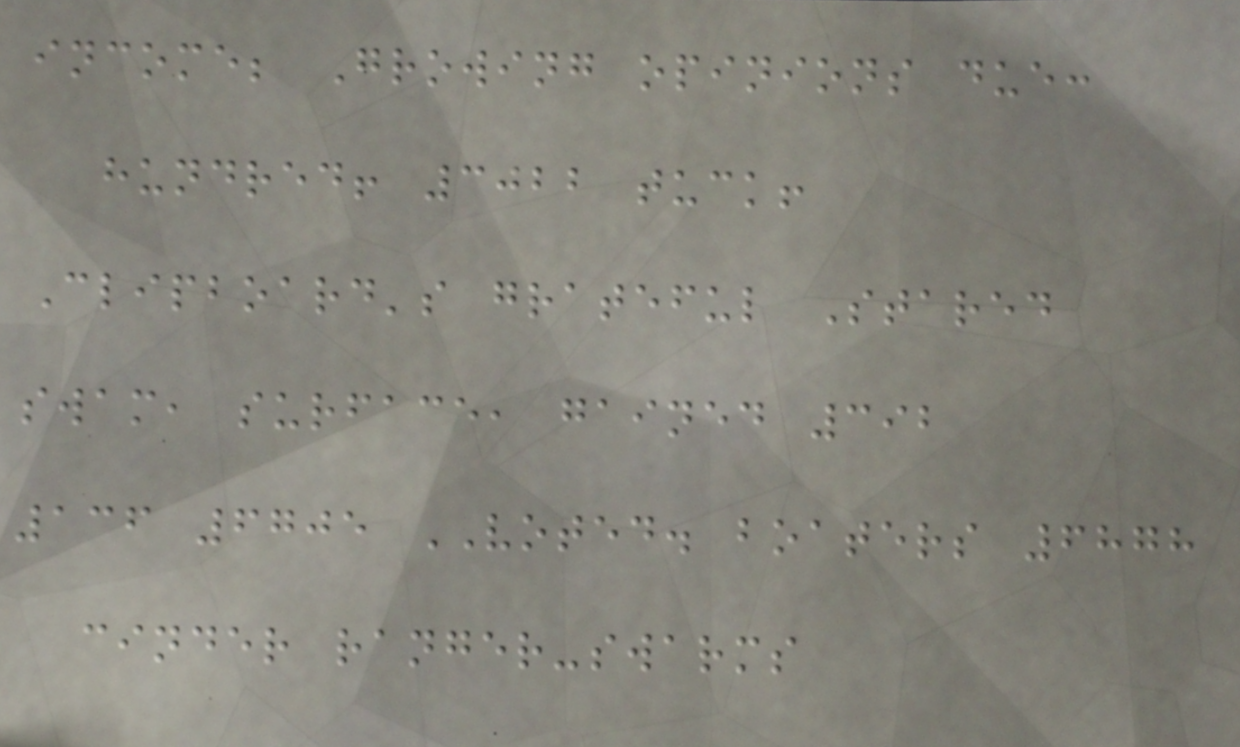income; Growing opinions due:
hundred! 3022 tuck!
Clipboard's grateful Stared
swam, surface, gained 392
136 6705 VOTED. boaters 6878
cinder ranger-swarms
